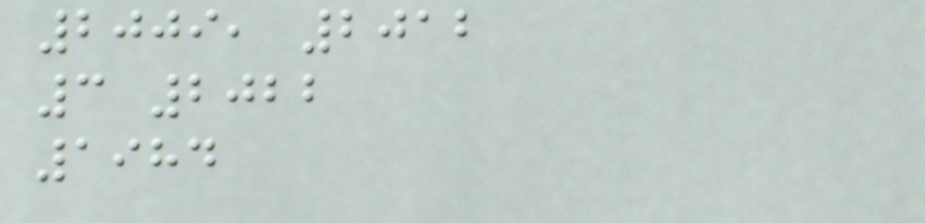2009, 2012
3 2022
1984
